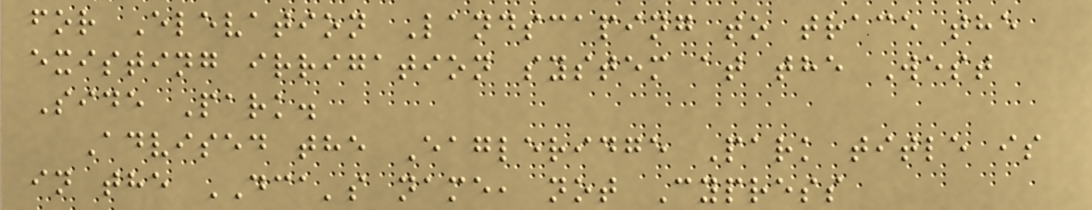for Elevation Landscaping to trace the
existing irrigation system at the West
Side Park.
Advised the Eagleridge Park title is
in the DCA's name, not Cypress
